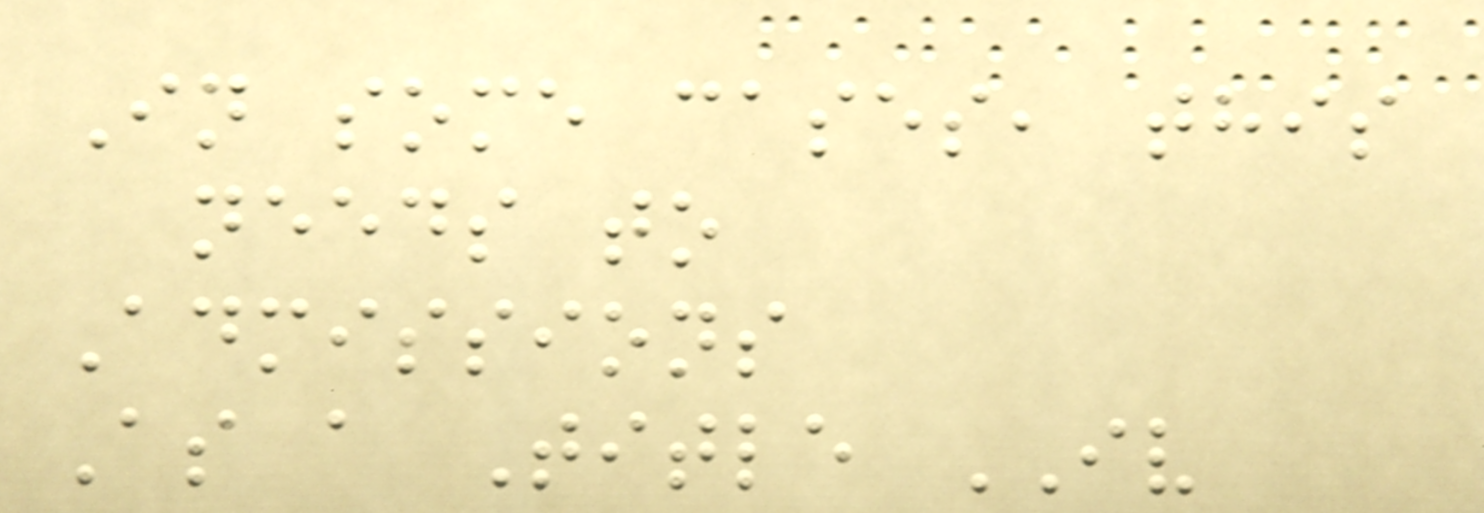In some cases, this
needs to
Admissions
As a Title IV
